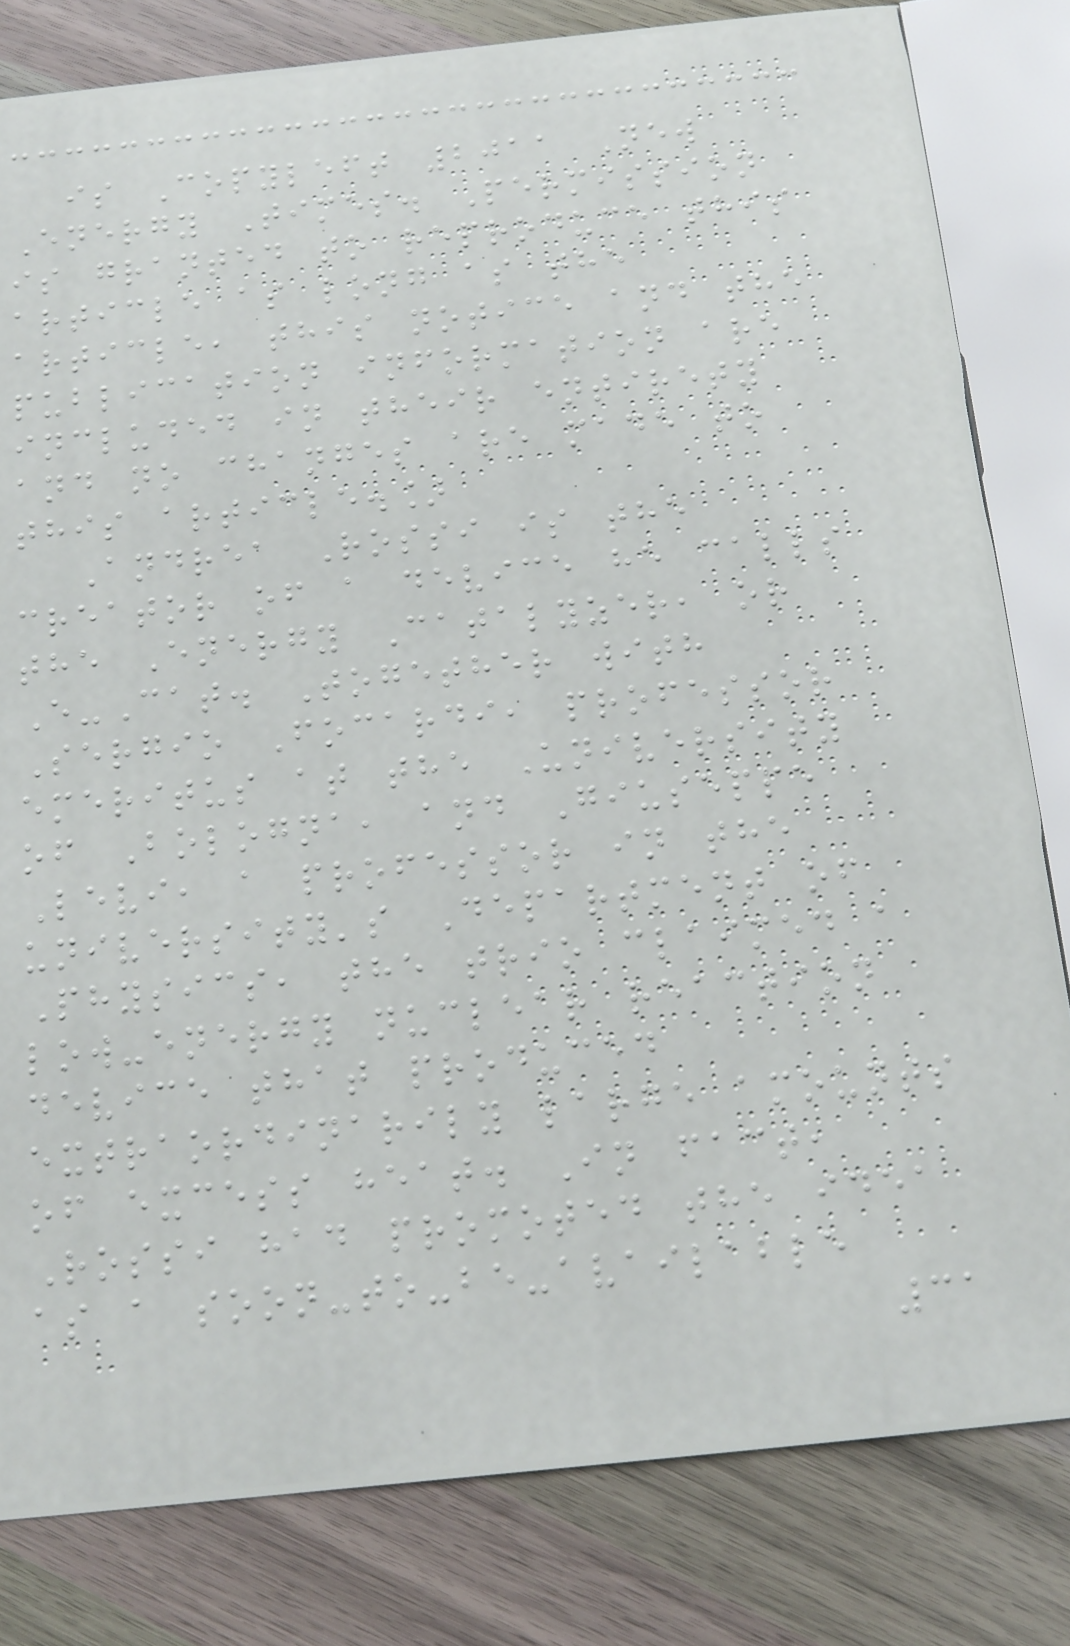is Copyleft 2011 New
Energy Times. Permission
is granted to reproduce this
article as long as the
article, this notice and the
publication information are
included in their entirety
and no changes are made to
this article.]
Andrea Rossi is the
creator of a device he calls
the Energy Catalyzer, or
E-Cat. Together with
Sergio Focardi, professor
emeritus at the University
of Bologna, and Giuseppe
Levi, a professor in the
university's Department of
Physics, the trio claimed a
low-energy nuclear reaction
device that produced
extraordinarily large amounts
of excess heat. In fact,
Rossi had promoted the idea
as a soon-to-be-available
31
